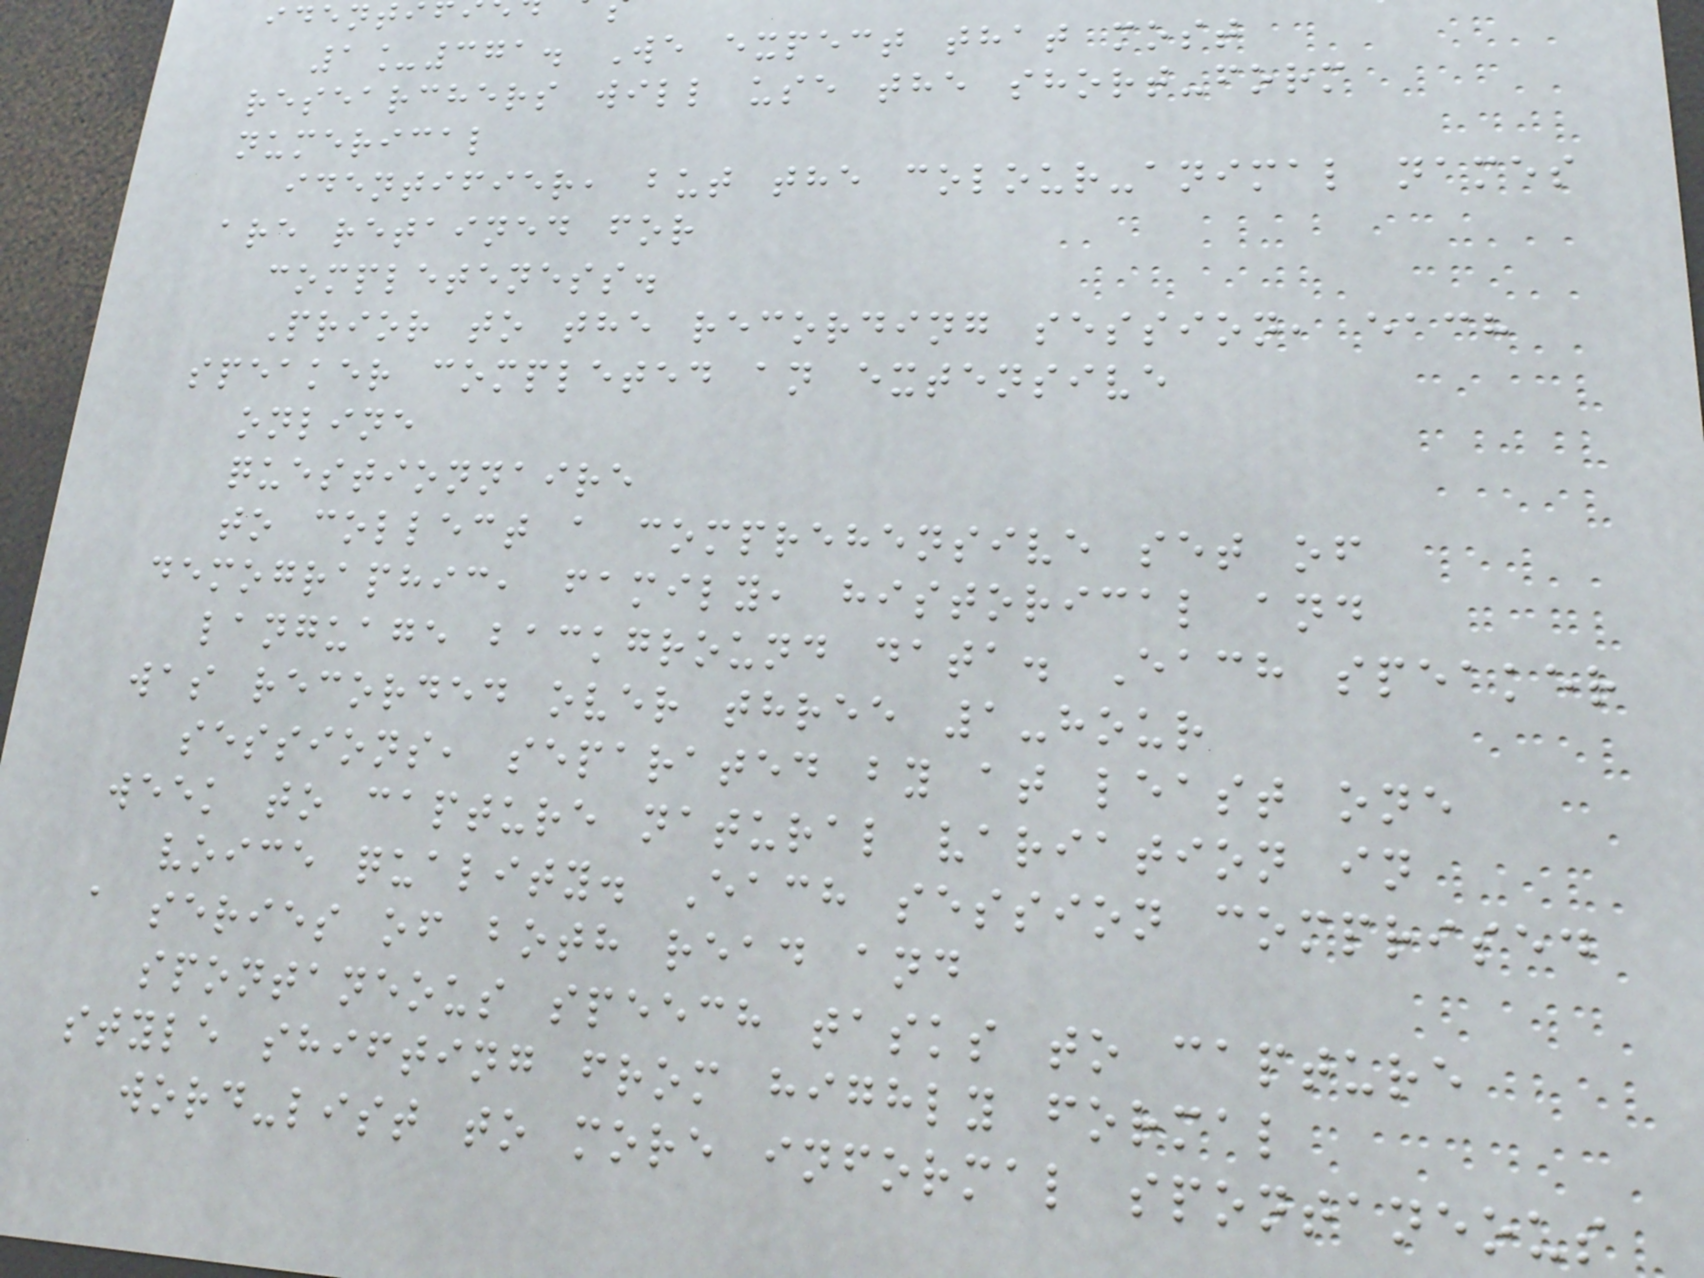identi
1_371. We expect that most
researchers will use the short-form
numerical
identifier, but the colour-animal names
are retained for
completeness.
Prior to the recording session, each
speaker completed an extensive
online
questionnaire
to collect a comprehensive set of
demographic, family, historical and
language background data. Each speaker
was recorded over three 1-hour
sessions, separated by at least one
week to capture natural variation in
voice quality. Each session comprised
a series of both read and
spontaneous speech tasks to capture
style shifting from highly formal
word-list to more informal spontaneous
